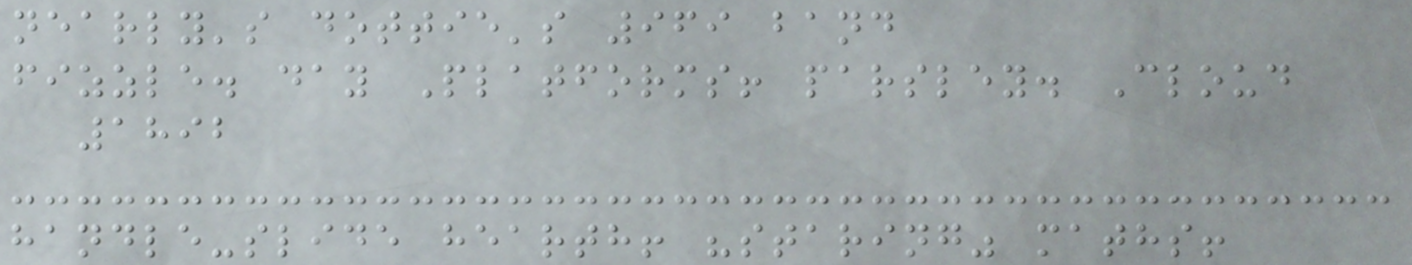nearly's dottie's 969 band
fizzle. day Platforms! parsley. Cloud
1892
handle-slide hearth! "staring" maths!
